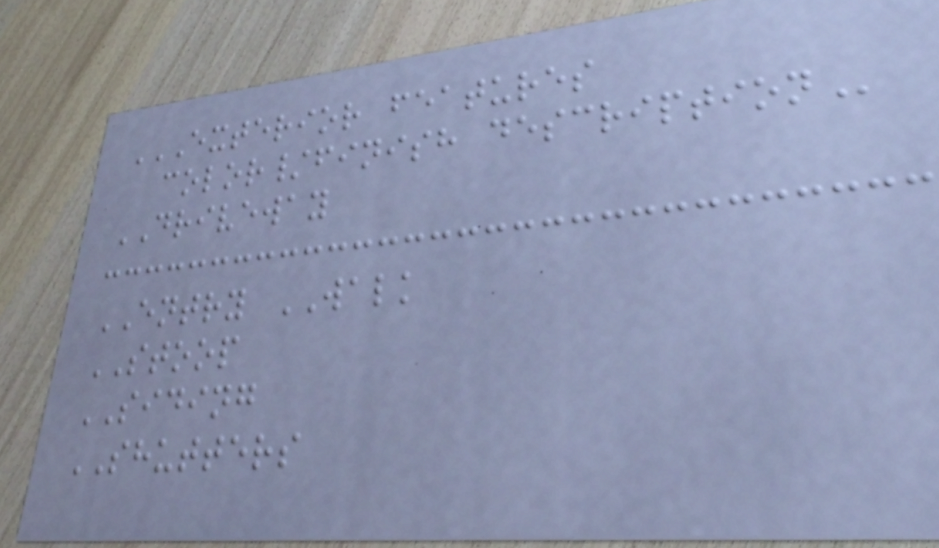EXTERIOR FEATURES
COLOR/FINISH DESCRIPTION
DRIVEWAY
ENTRY WALK
STOOP
SIDING
SHUTTERS
